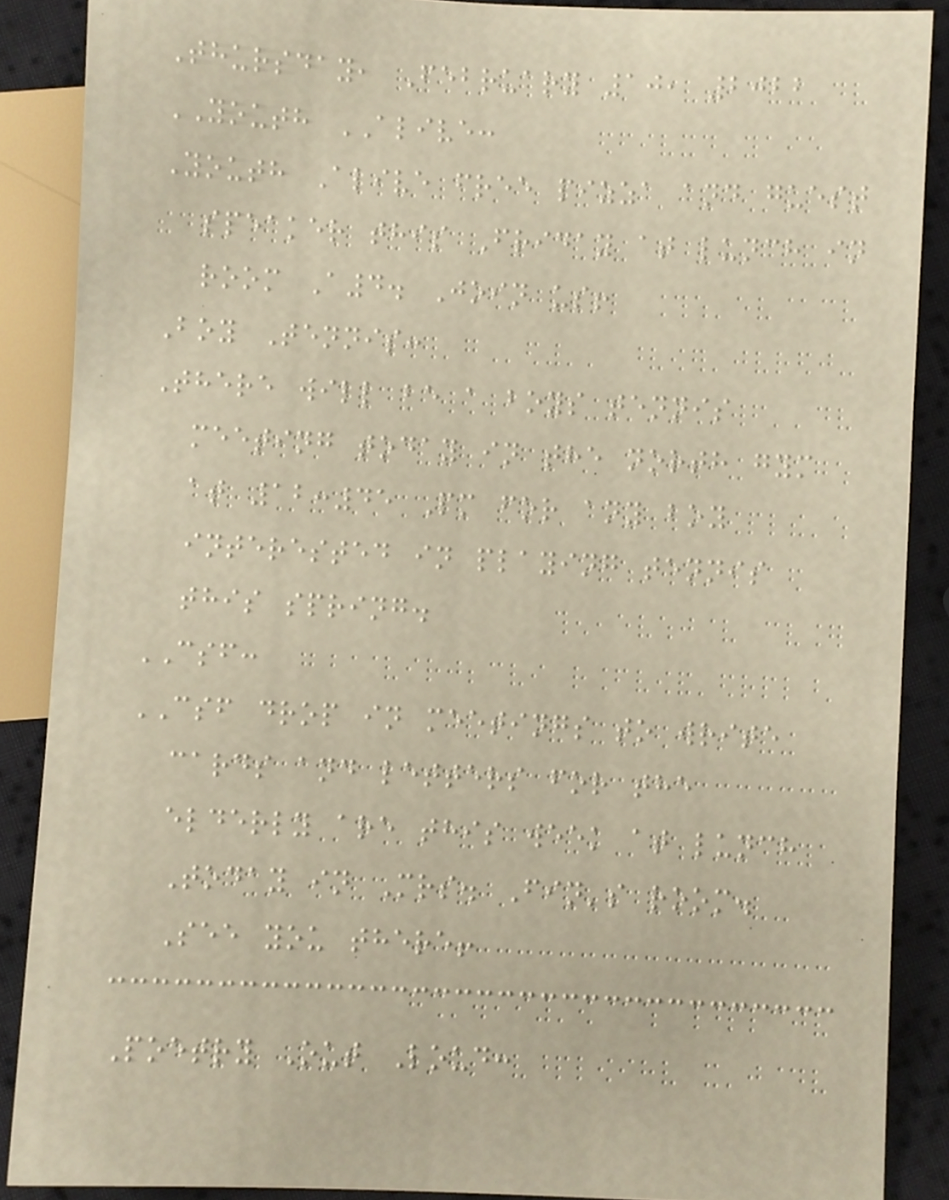Thursday, February 10, 2022
YOUTH ALIVE:
Youth Alive free pizza and guest
speaker this Friday at lunch in
room A4. Join us!
Boy Tennis:
There will be a boys tennis
meeting today in the north gym
at 12:45 Pm for any boy
interested in playing tennis
this spring.
CSF:
CSF drop in meetings to write
cards and letters for the
elderly are this week at lunch
Today in Mrs. Fin's room.
See you there!
Poetry Out Loud:
